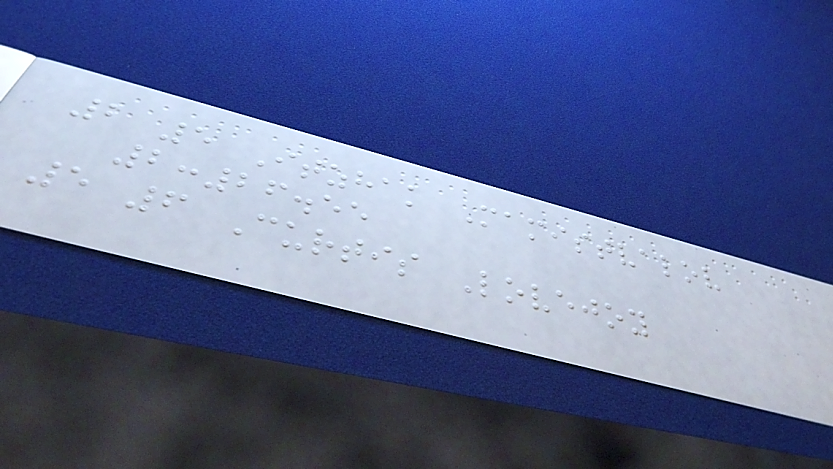2 5 Itzhak Mamistvalov
2:26.55
5 6 Curtis Lovejoy
